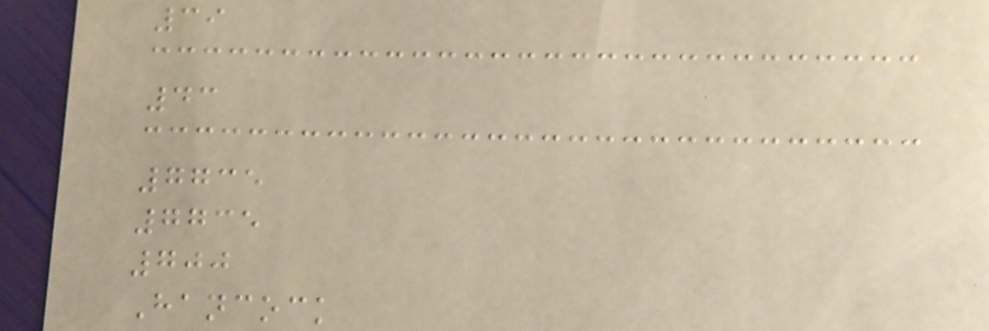39
43
7735
7735
700
Hancock
